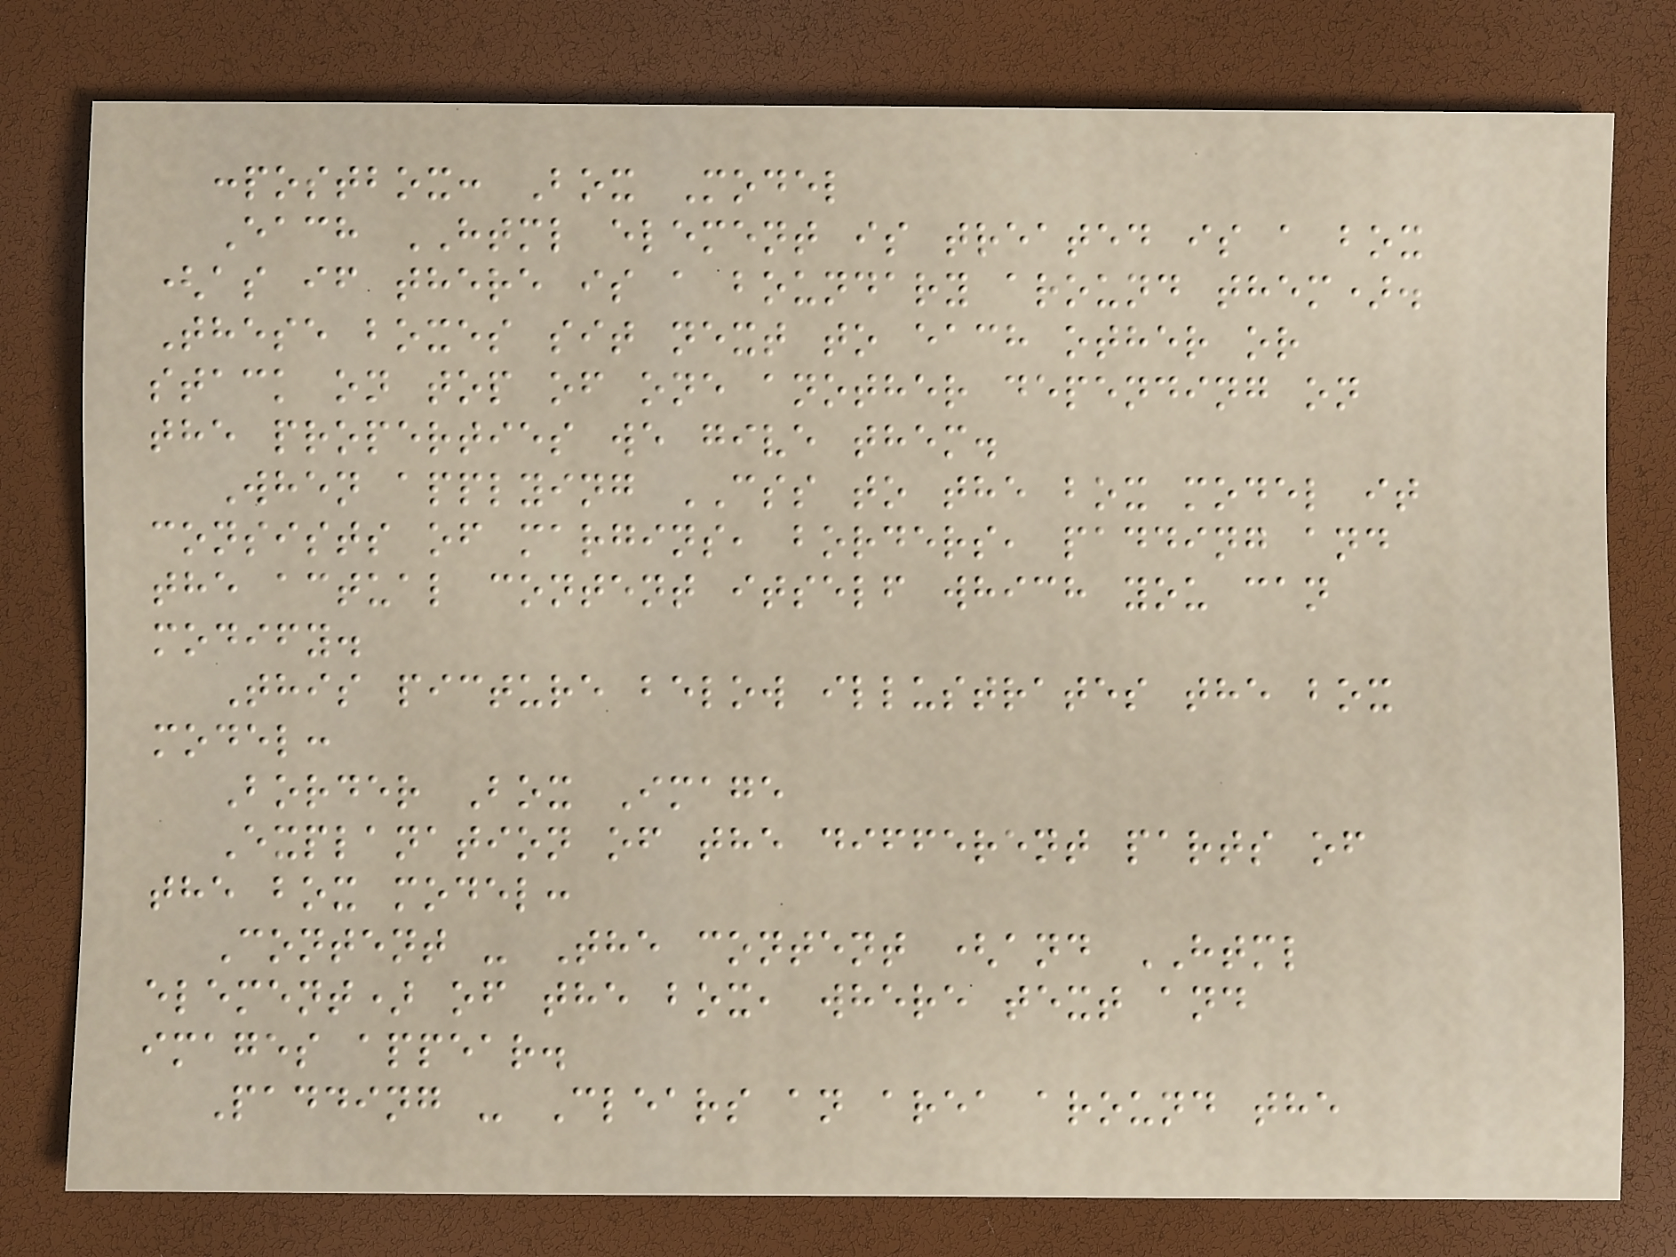:postbox: Box Model
Each HTML element is treated is a box
(as if there is a boundary around them).
These boxes sit next to each other or
stack on top of one another depending on
the properties we give them.
When applying CSS to the box model it
consists of margins, borders, padding and
the actual content itself which you can
modify.
This picture below illustrates the box
model:
Border Box Image
Explanation of the different parts of
the box model:
Content - The content (and HTML
element) of the box, where text and
images appear.
Padding - Clears an area around the
